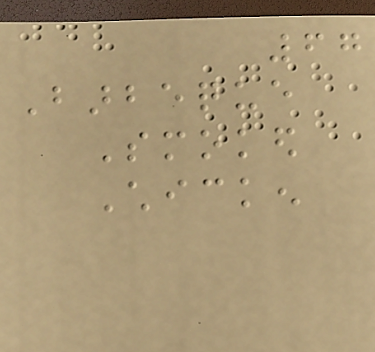67
Barbeque
Smoked
Chicken
